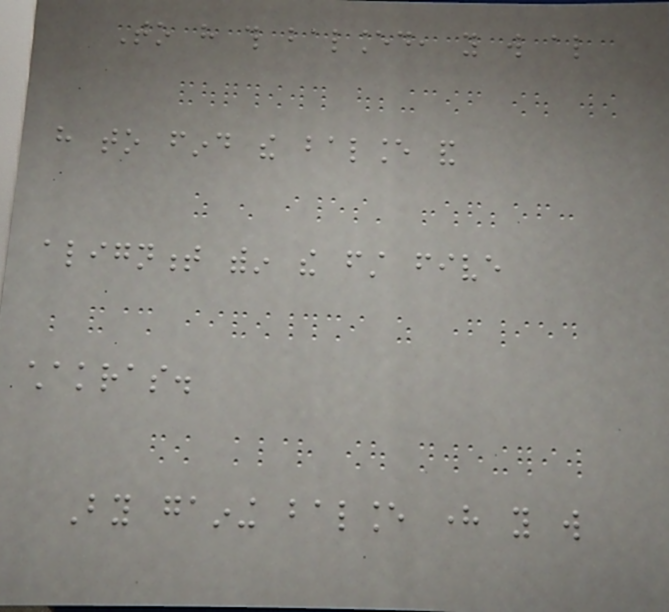To have this balanced, you will also
have to find the balance and
alignment within the first five
chakras.
By gaining balance here you will
